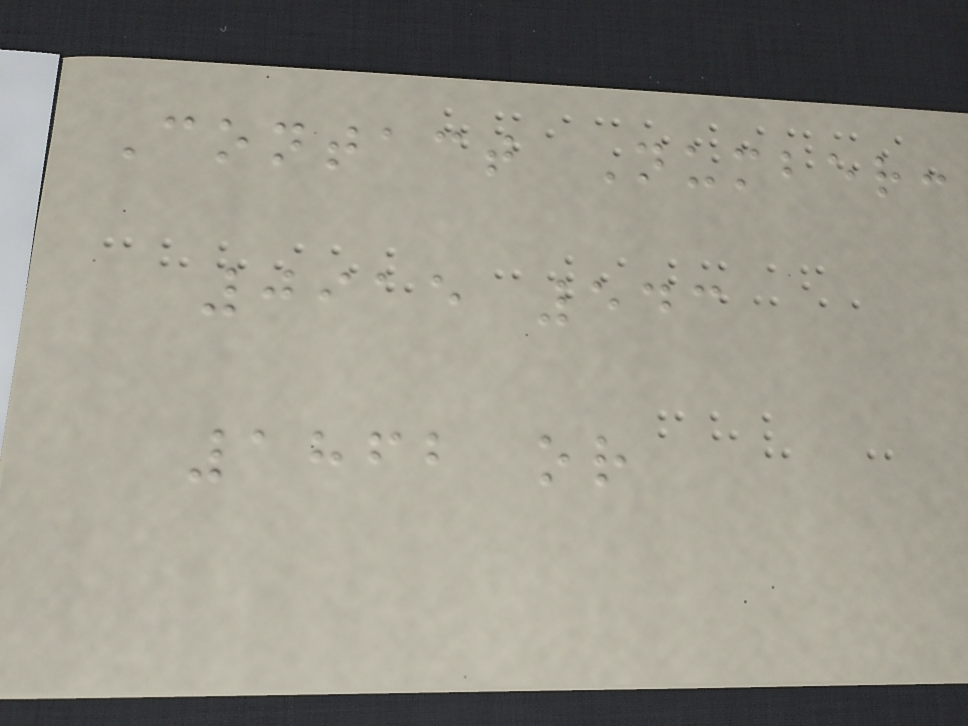Contact Number:
0915 543
1862 or
